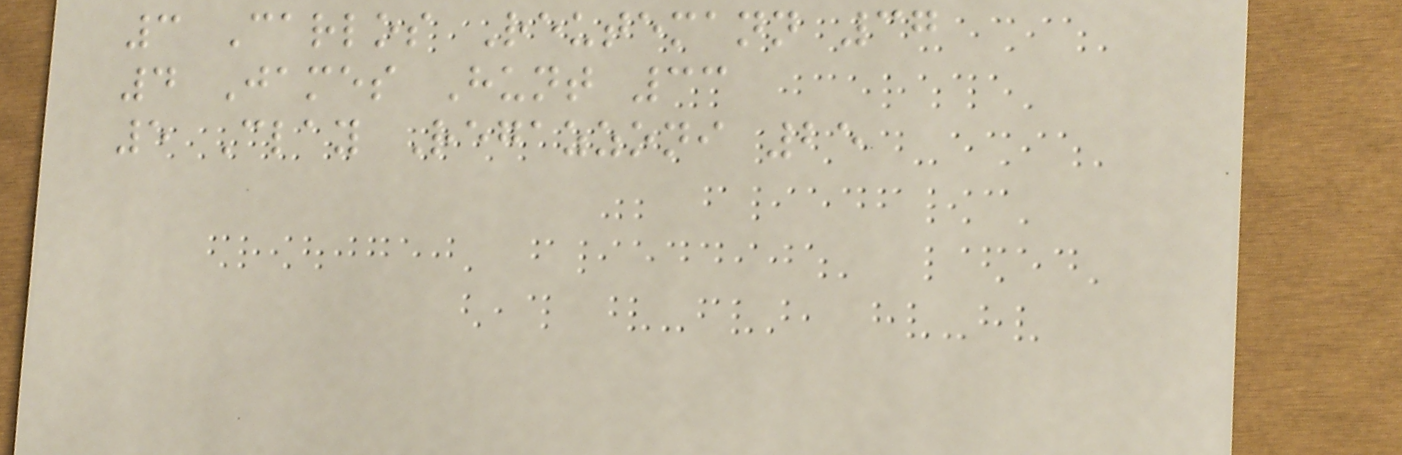3 Carlos Reutemann 37
4 James Hunt 33
5 Clay Regazzoni 25
